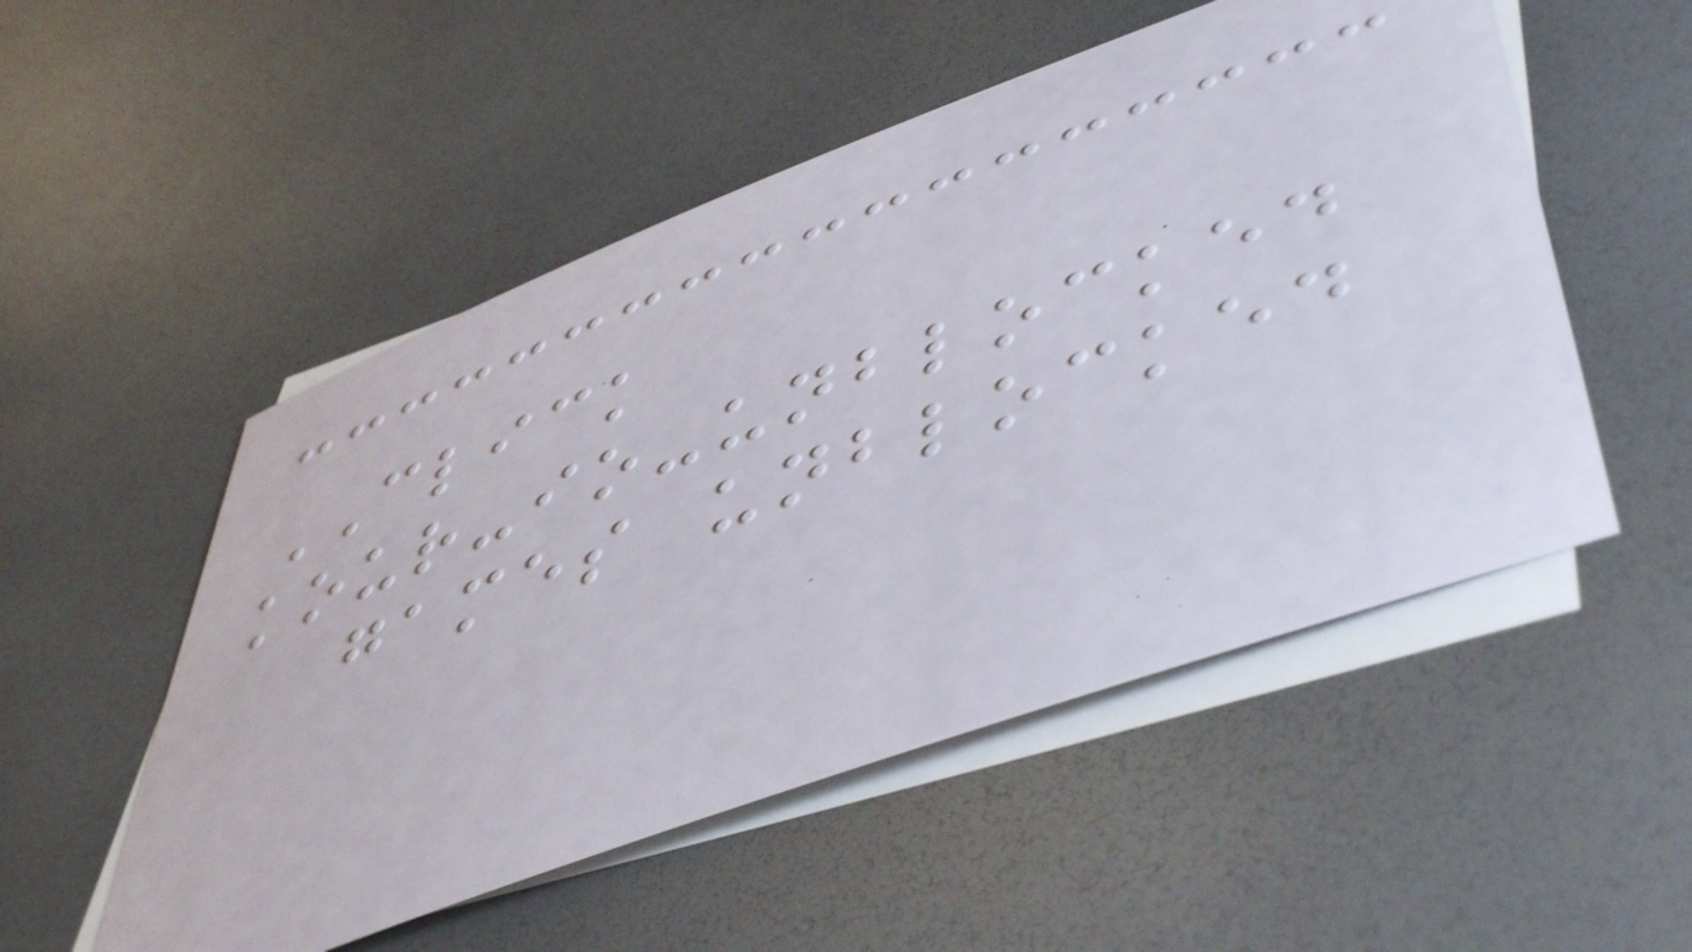CLICK
kour-io-unblocked
games unblocked
